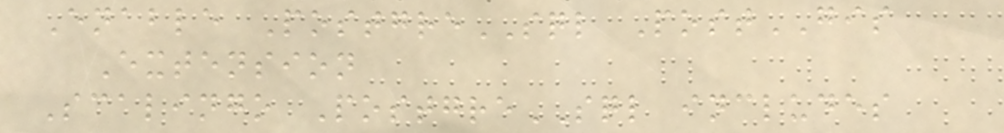Enable PostgreSQL PostGIS
Extension
Scalingo PostgreSQL includes
